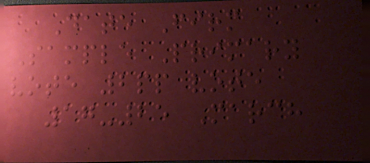Date Firm
Sample Primary
vote 2pp vote
17-25 March
